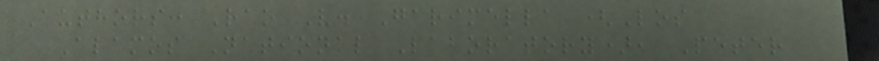Authors: Rao V. Garimella (Los
Alamos National Laboratory), Peter
